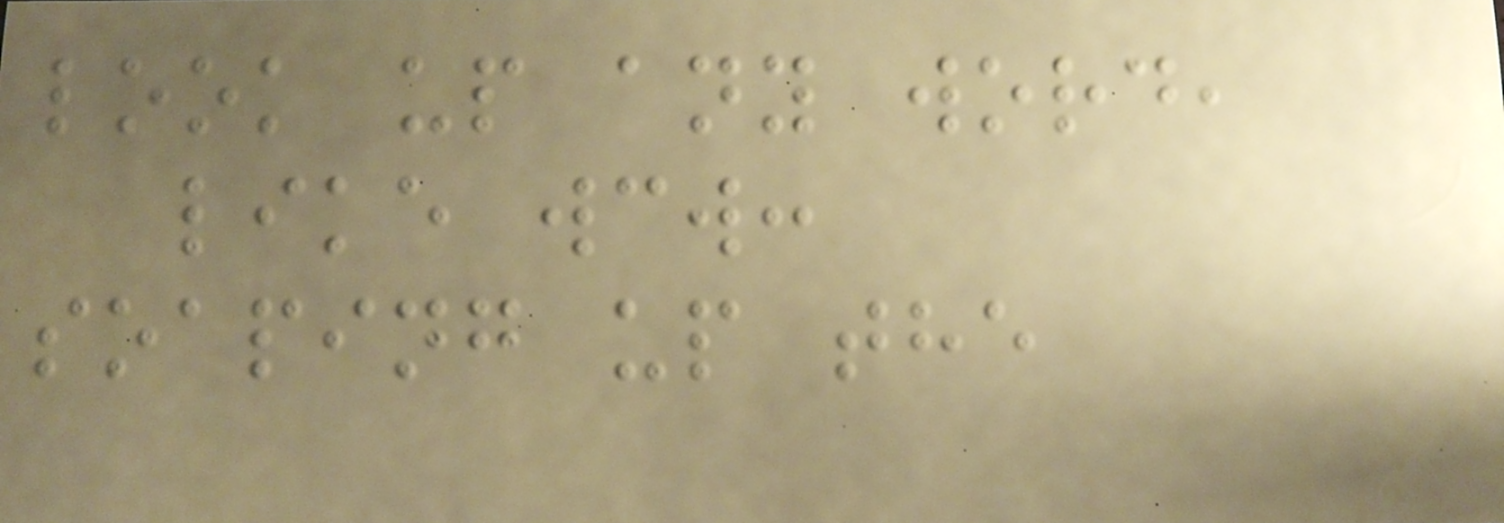look up any word,
like wcw:
soaping up the
